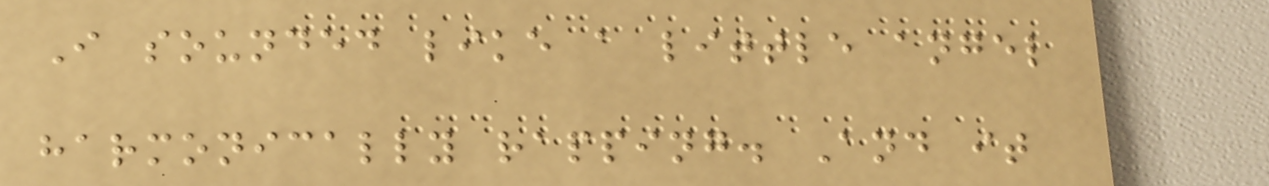I sounded like a little angel
harmonically rapping. And it
